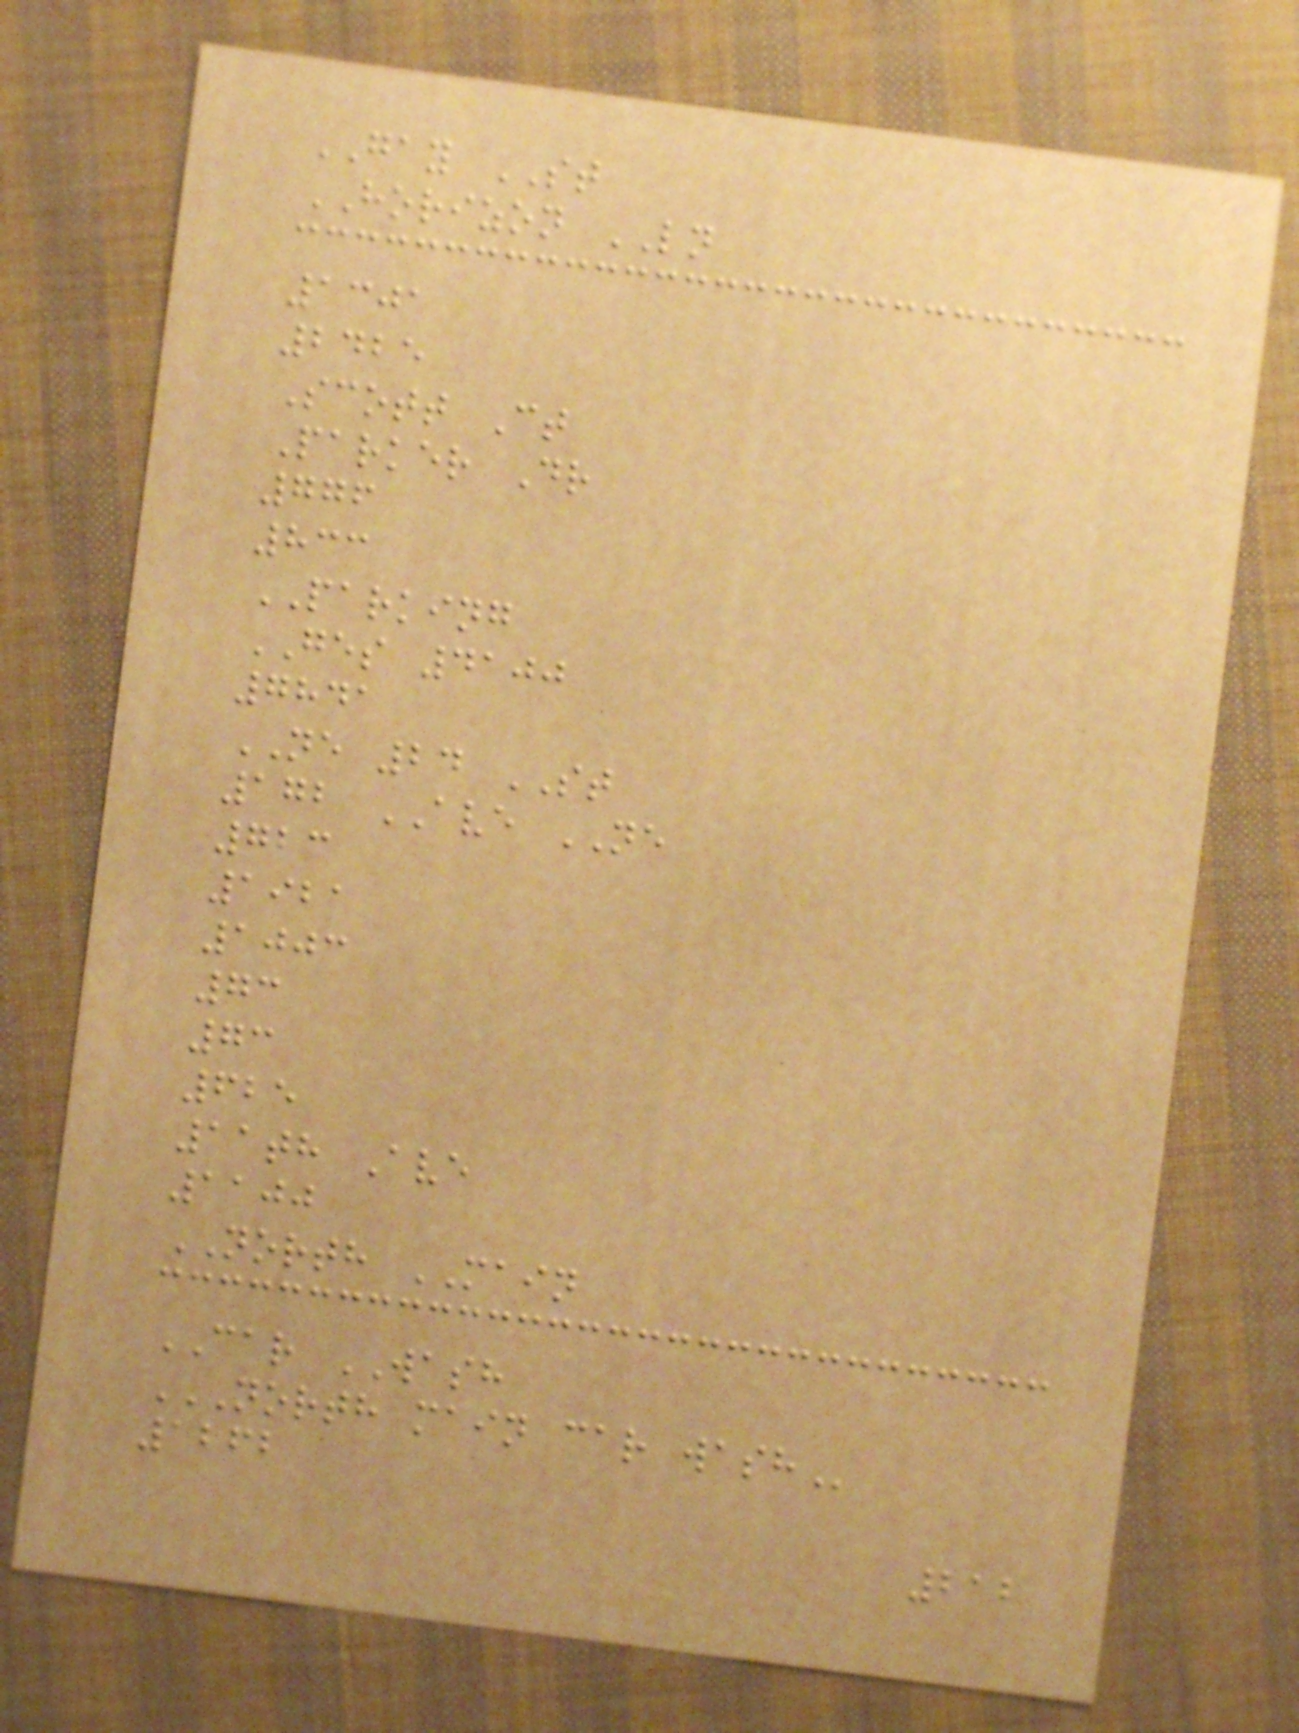GAY ST
HORIZON LN
1301
2425
Scott Ct
Parker Dr
776
833
PARKING
GES 4100
7841
NE 24 ST
172 AVE NE
723
1921
1003
73
73
625
11th Ave
1100
NORTH MAIN
CAR WASH
NORTH MAIN CAR WASH
1262
212
